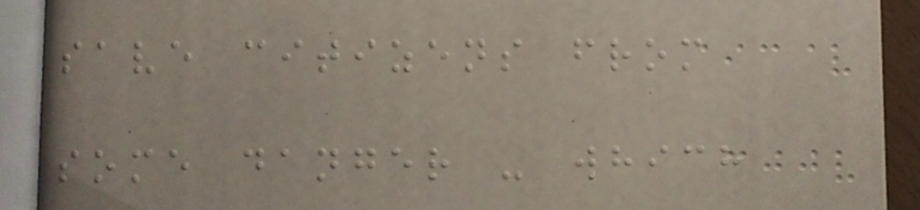save citizens from
some danger - which
